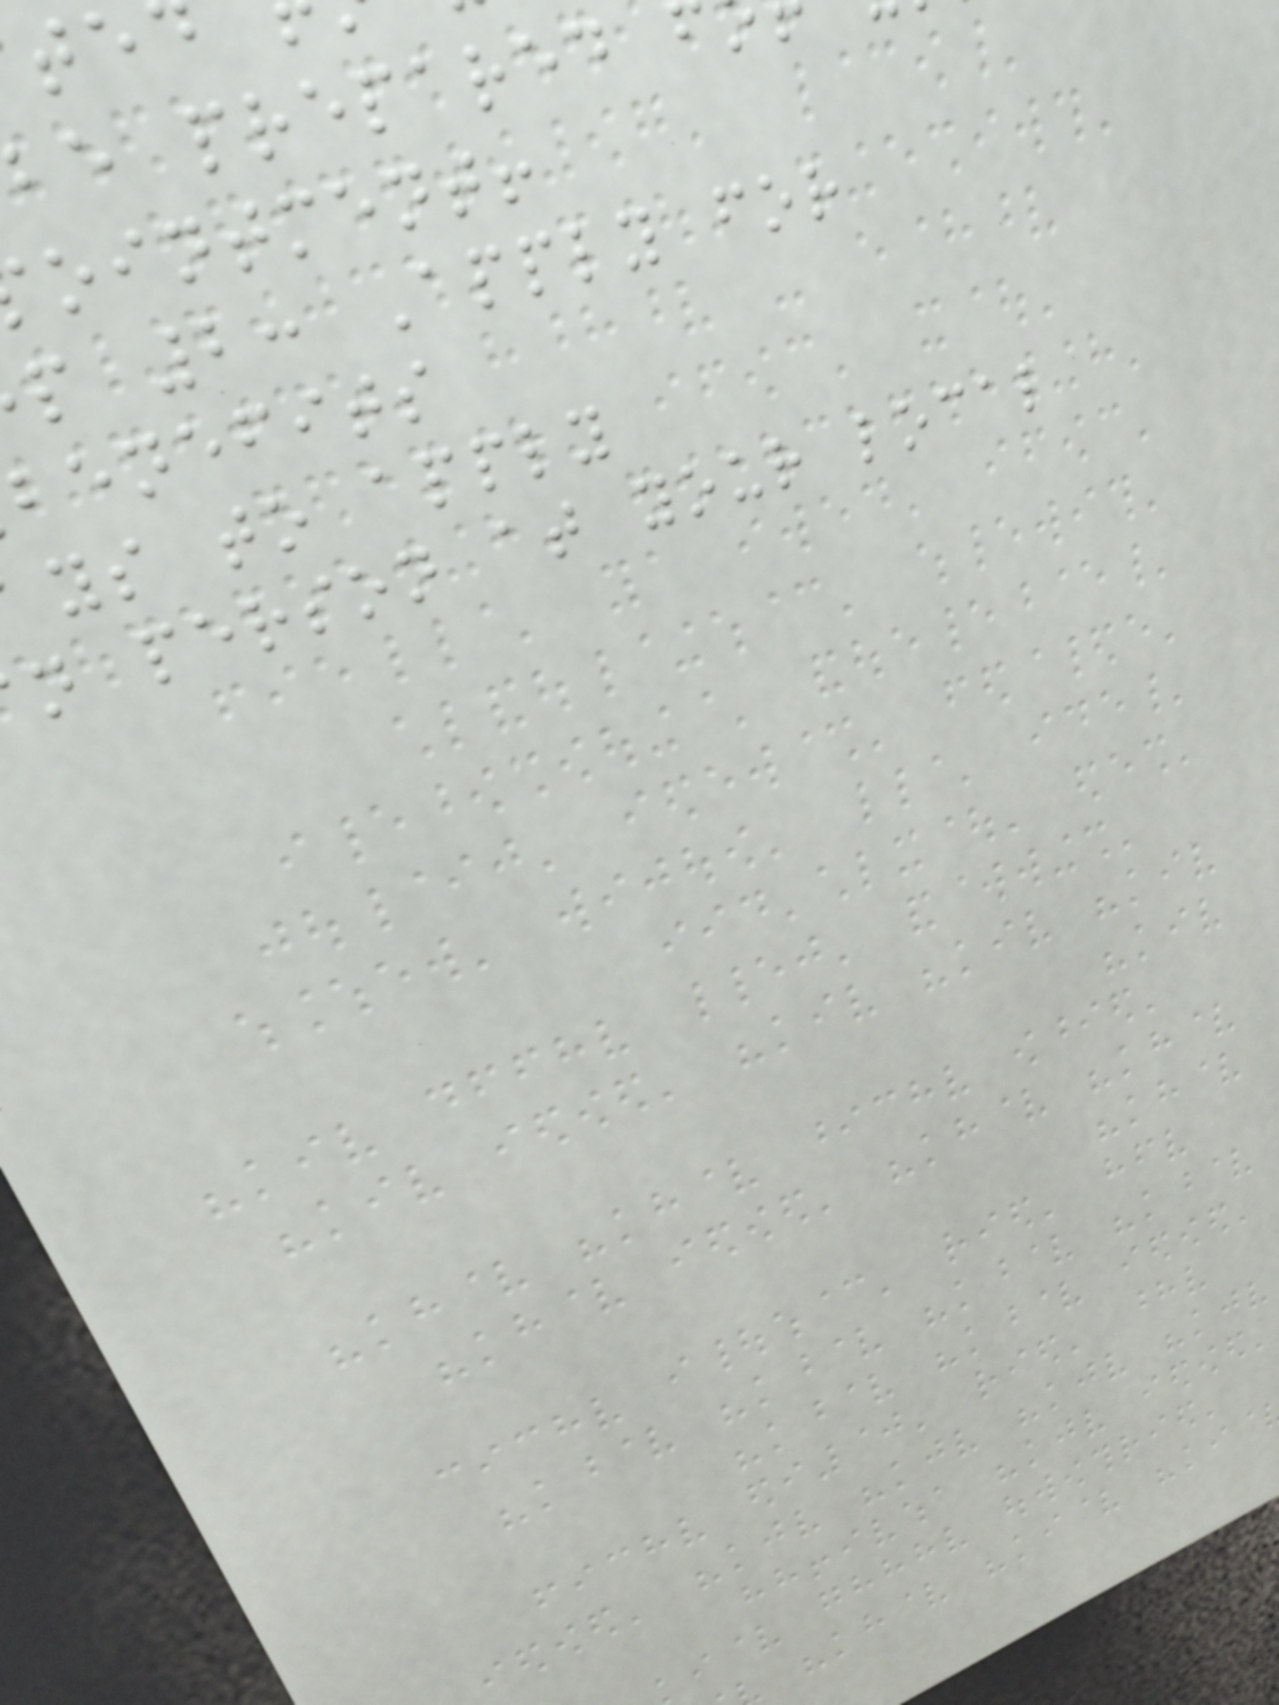be prepared
ointment!
p 2: Apply for
benefits
ys to apply
n person at your local
